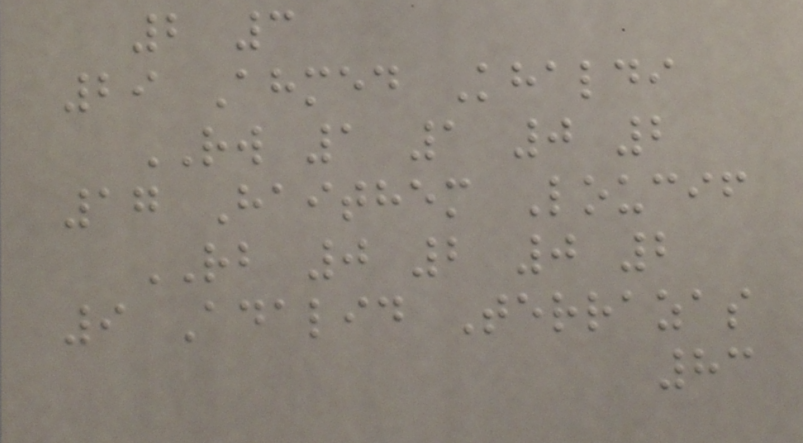2 3
29 Ahmed Khaldi
RW 1 1 0 2
17 Haithem Loucif
RB 0 2 0 2
9 Adalid Terrazas
83
